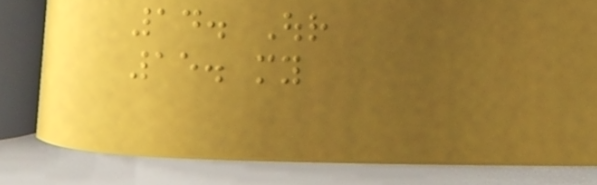14. Our
15. my
